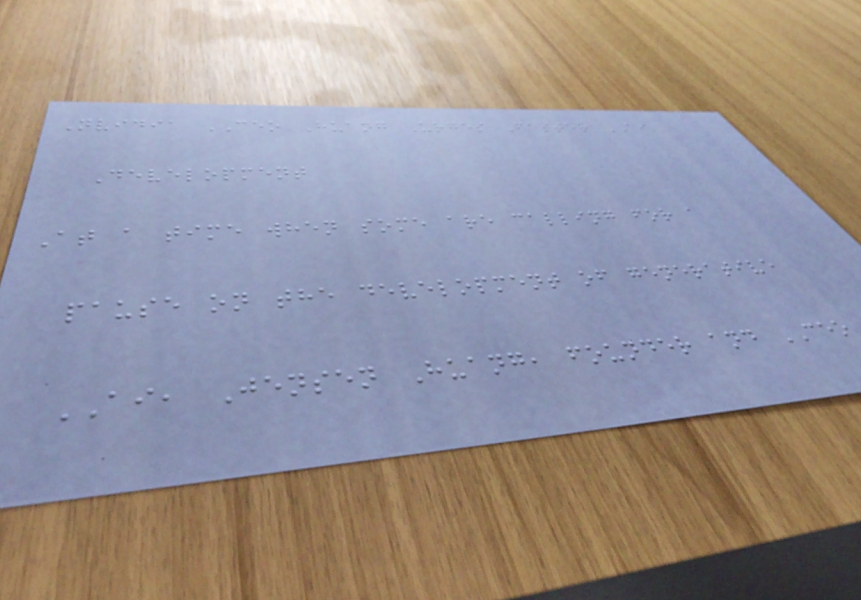Nvidia CEO Huang Urges Faster AI
Development
At a time when some are calling for a
pause on the development of generative
AI, Jensen Huang, founder and CEO
